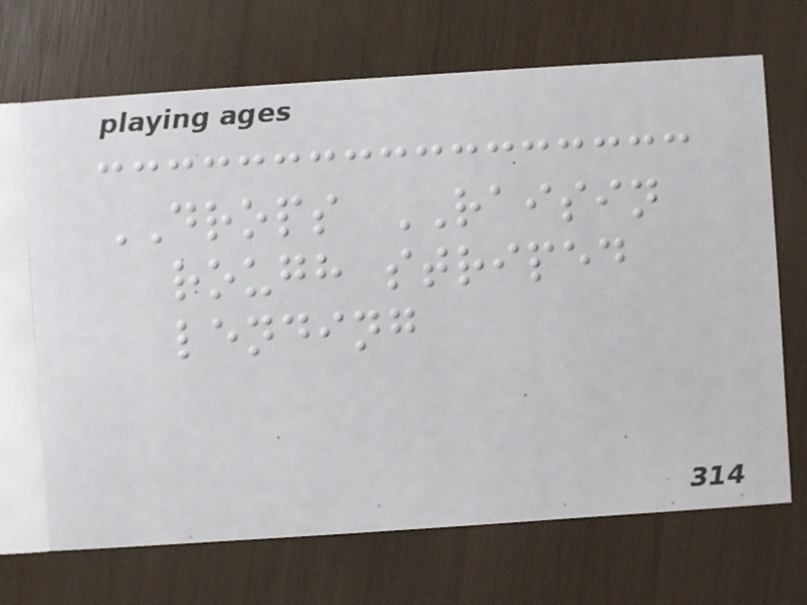DROPS RAISIN
rough striped
lending
